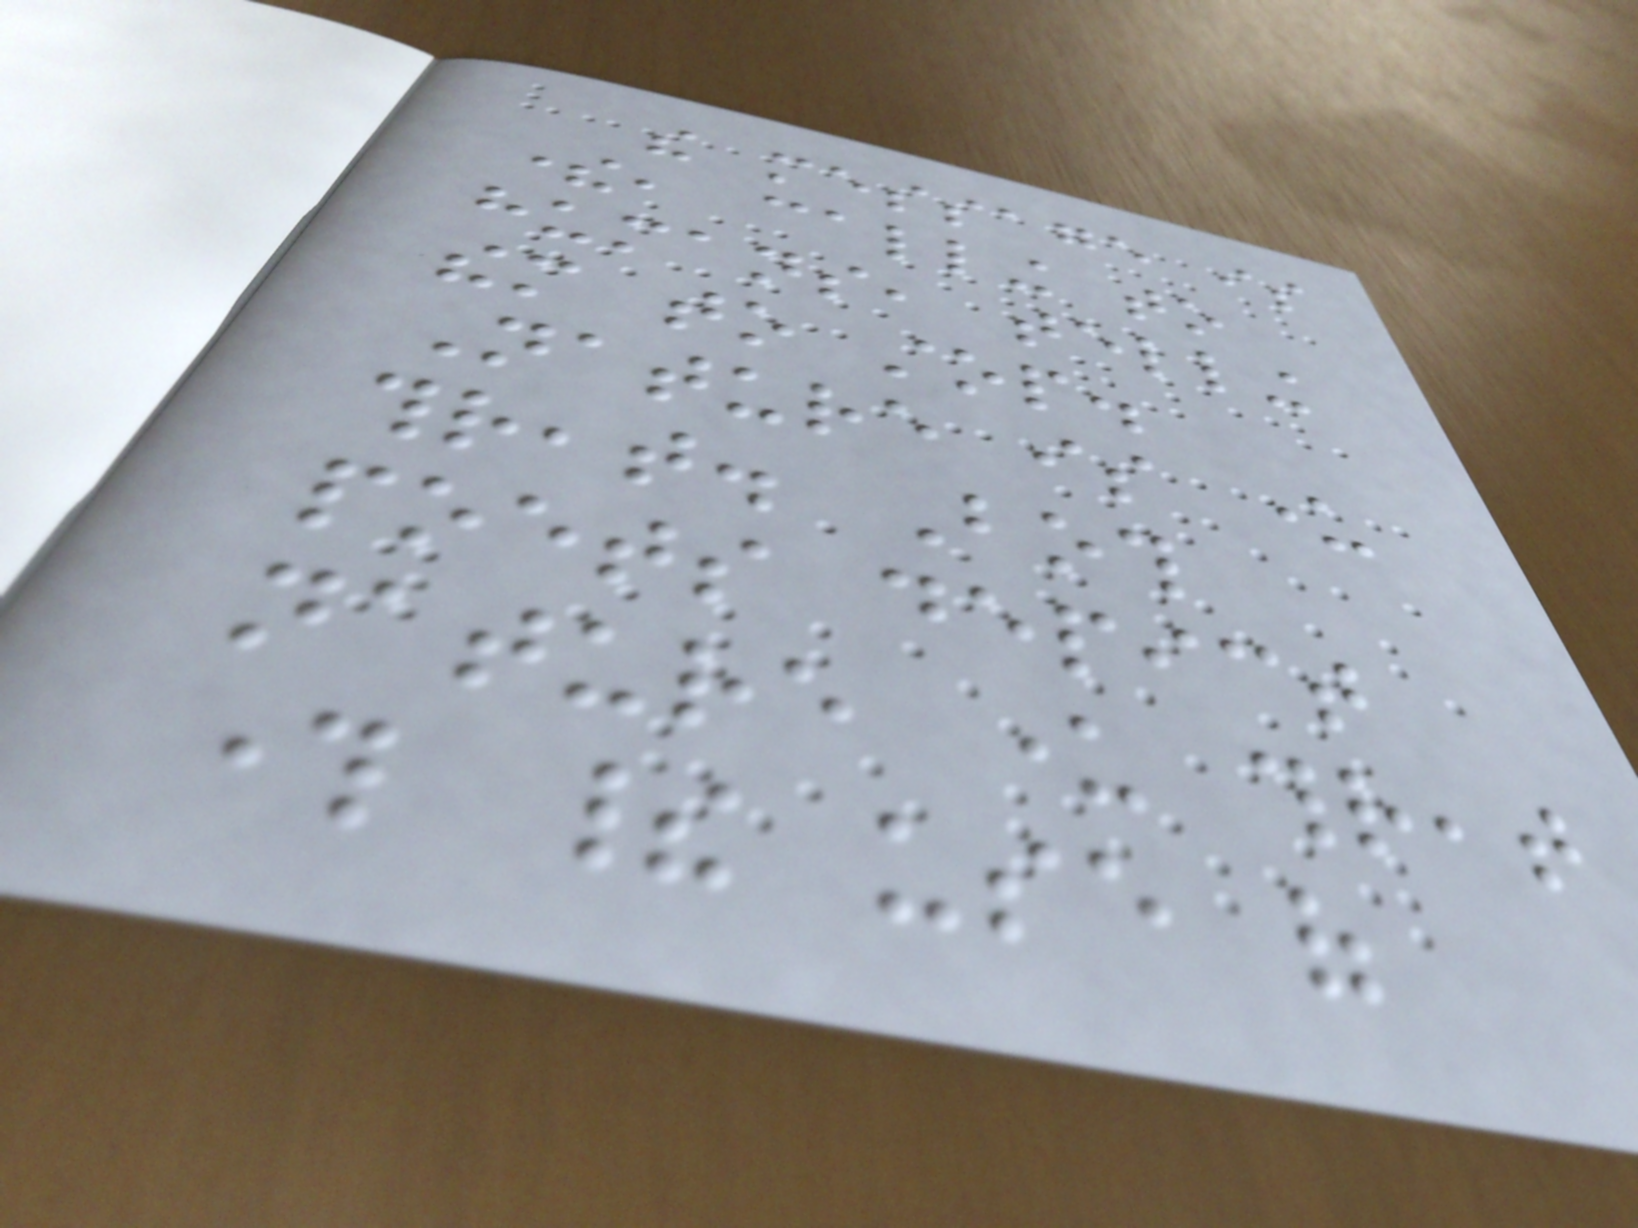the message is
there, calling to
humans, telling
them to stop.
Nature is under
threat. Both
poets depict
nature under threat
through their use of
